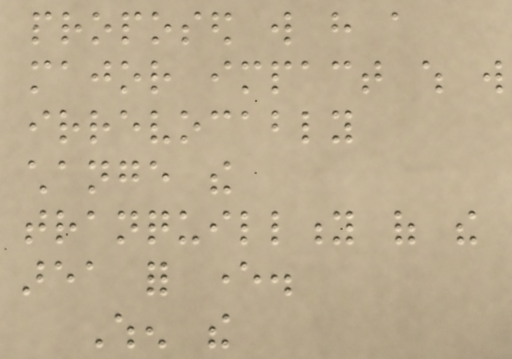proposed will have a
major impact which will
irrevocably
change the
tranquillity of the
area for ever.
When the
